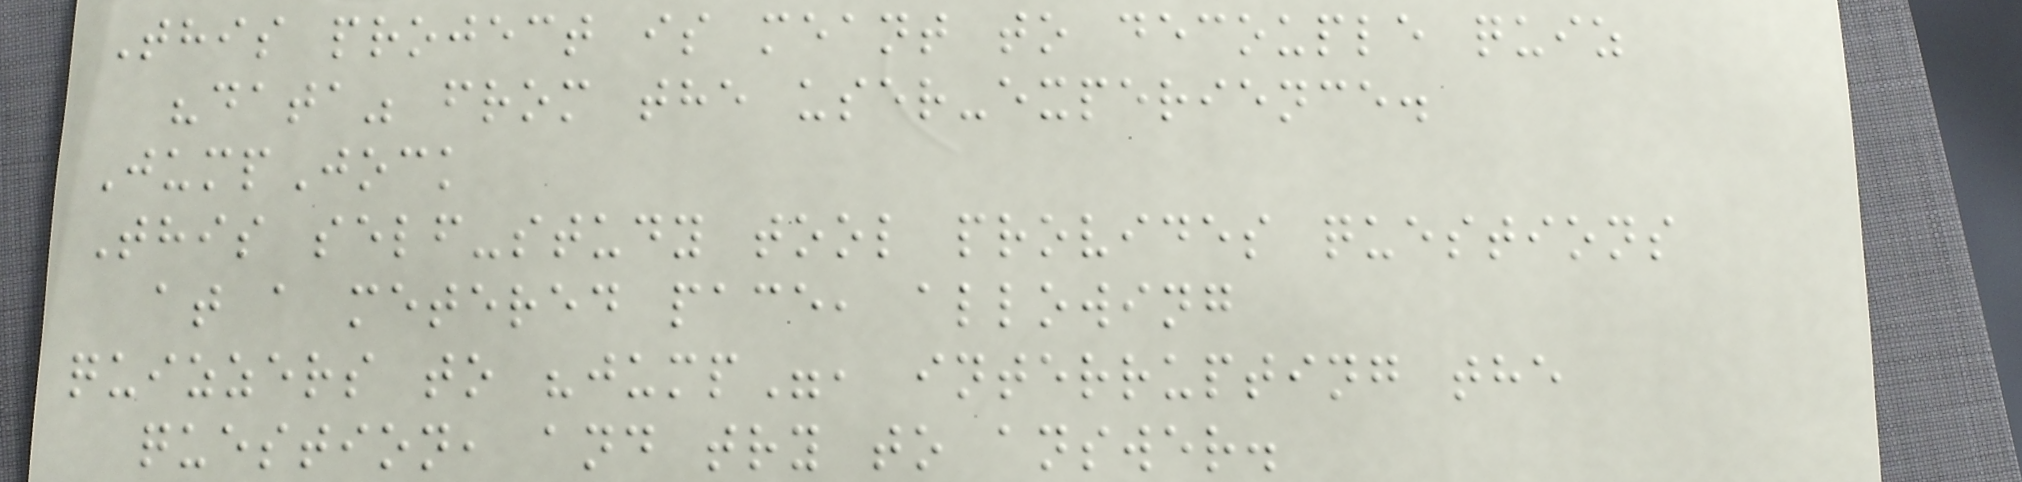This project is meant to decouple quiz
"data" from the user-experience.
JumpJock
This self-study tool provides questions
at a metered pace, allowing
quizzers to "jump", interrupting the
question, and try to answer.
